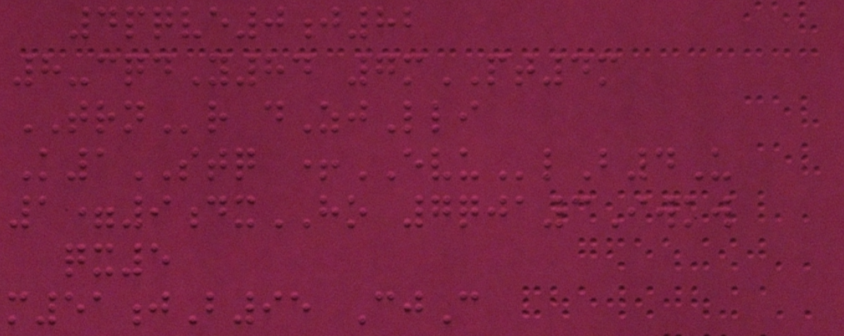4pqve0j82
8-cqdY84 7mPT4m
TRNr dZjLli
K1STQ +EVUlB4U
1=9dxHO 7qja3Iwkw
qx5
m51jB95 CjC
